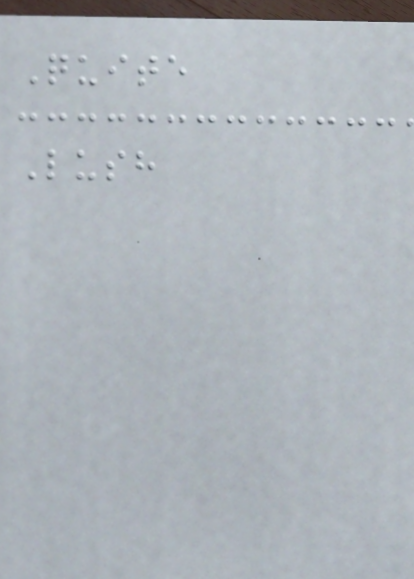Quite
Lush
